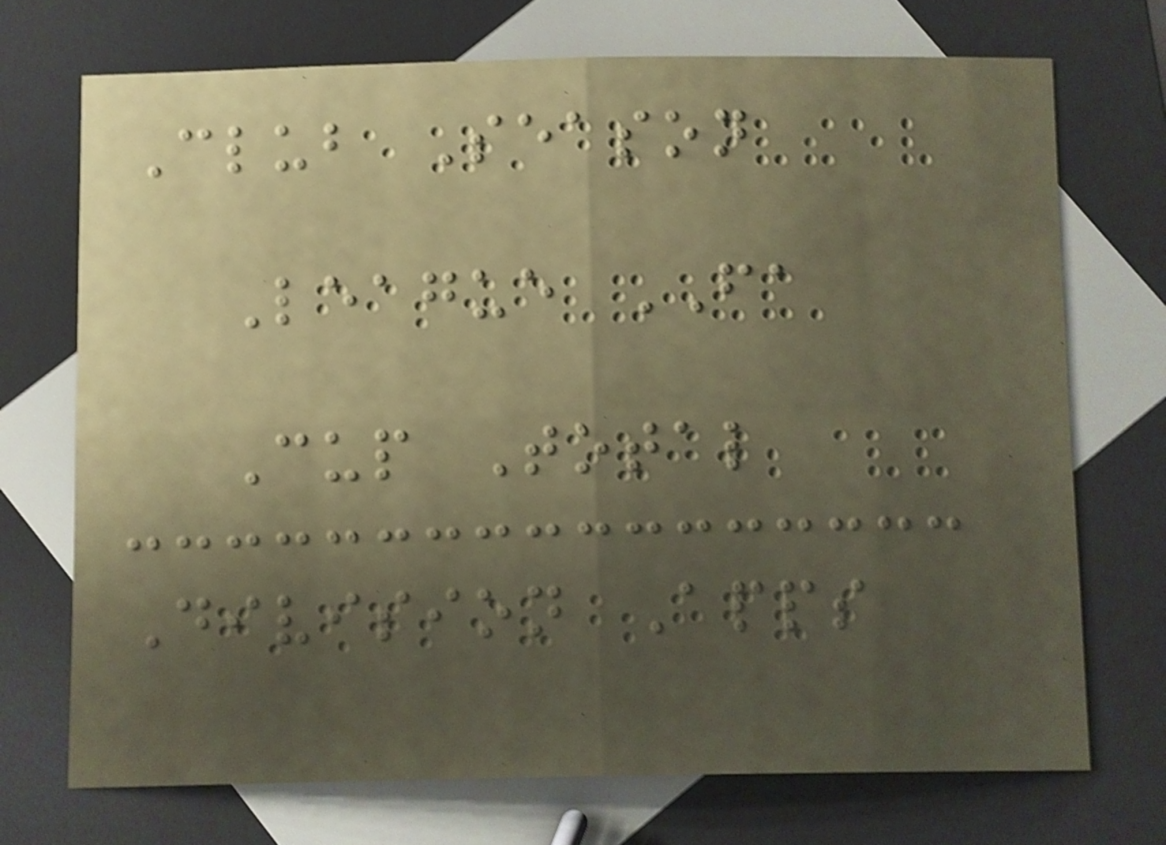Club Season
League FA
Cup Total
Division Apps
